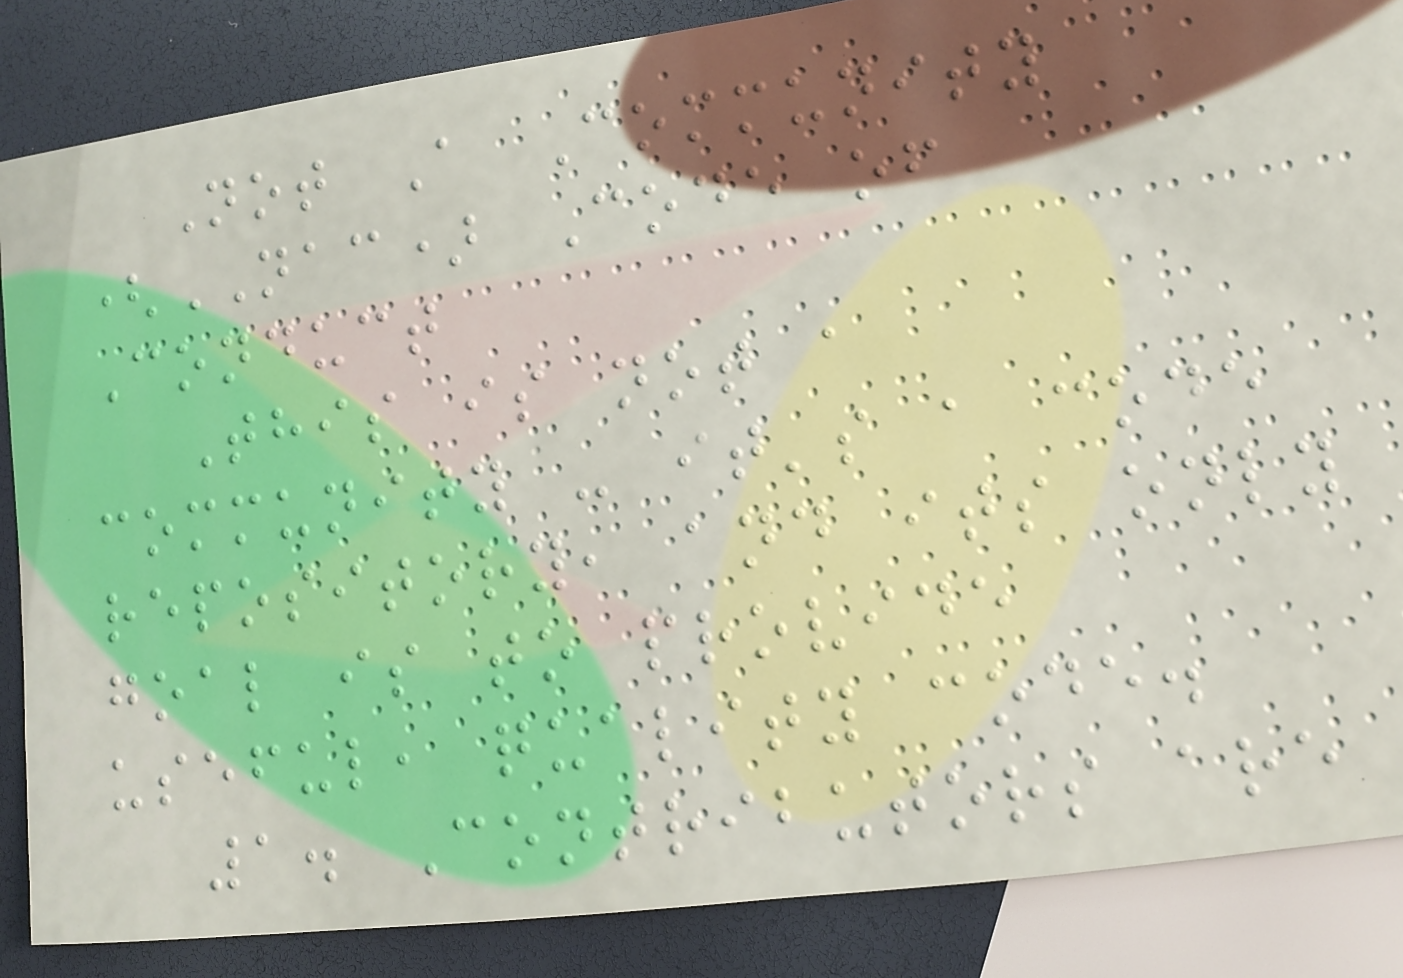Not A Community
(NAC) Code of
Conduct
This is not a
community - it's a code
repository, and its only
goal is to provide
useful, quality code.
1. Contributors are
